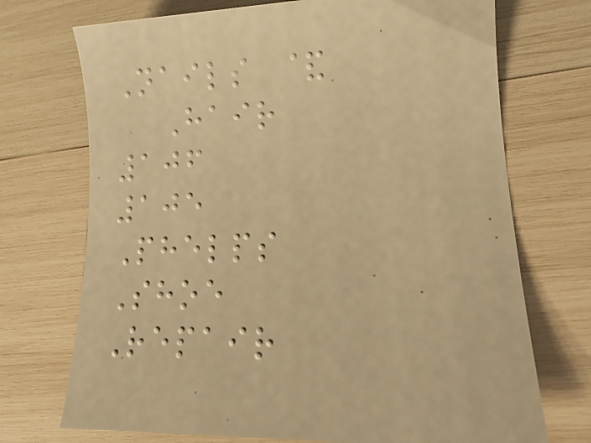Nails &
Hair
106
105
Phelps
Shoe
Repair
